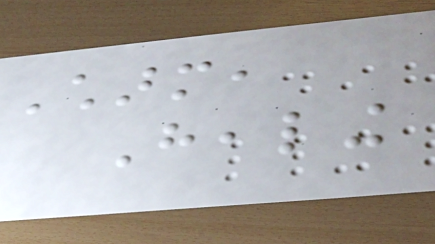Charm,
Healing
